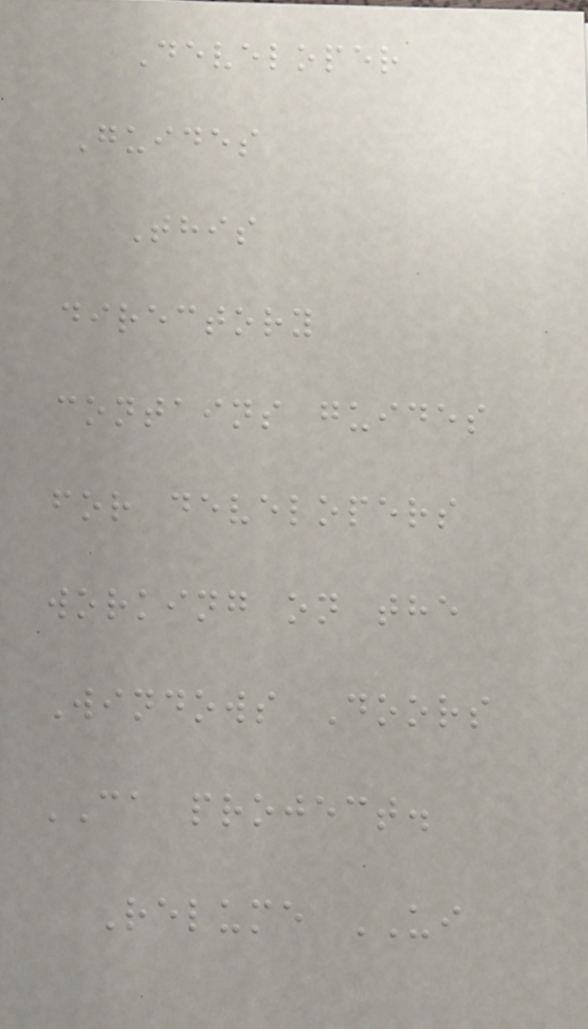Developer
Guides
This
directory
contains guides
for developers
working on the
Windows Doors
CA project.
Relume UI
